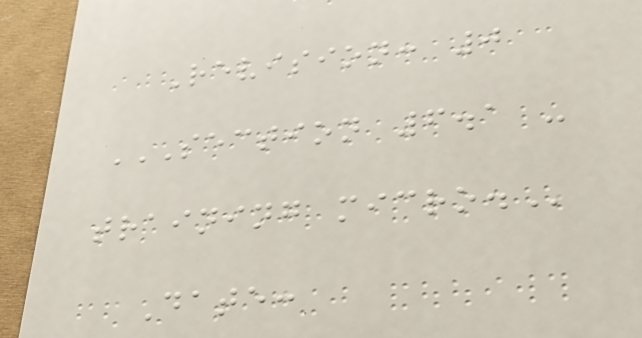Revision: 0
SECTION 6.1 -
TRAINING MICRO.
Date:
